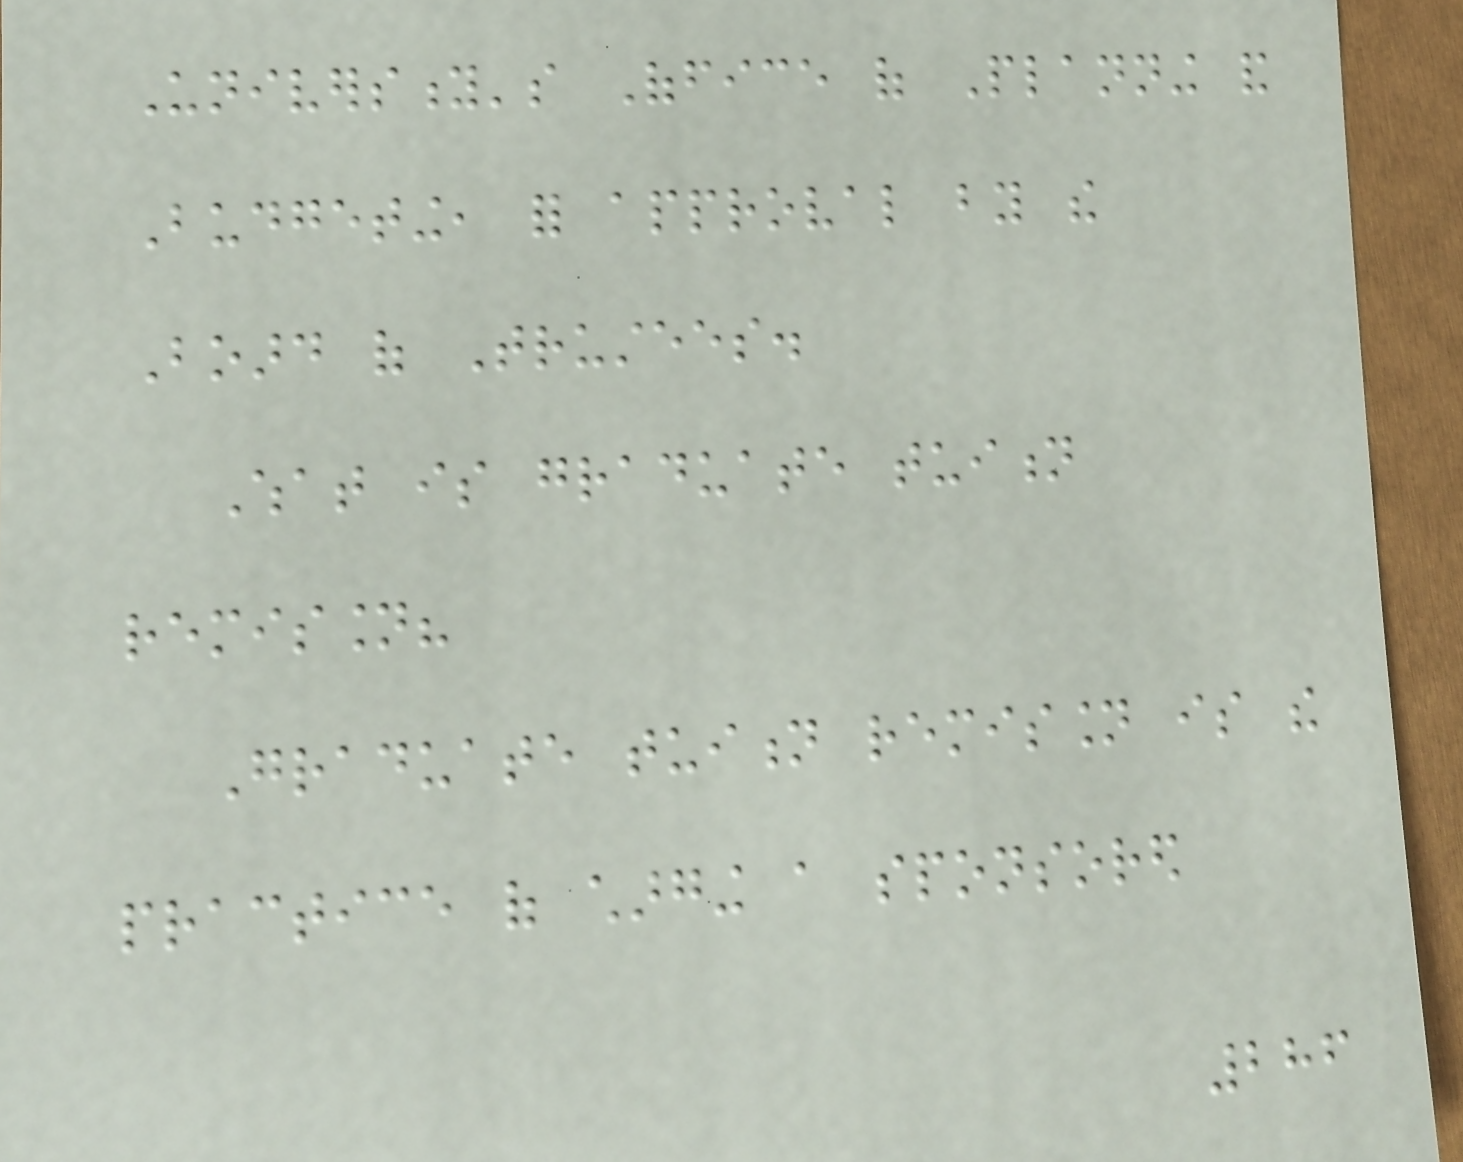University's Office of Planning and
Budgeting, for approval by the
Board of Trustees.
What is graduate tuition
remission?
Graduate tuition remission is the
practice of charging a sponsored
286
